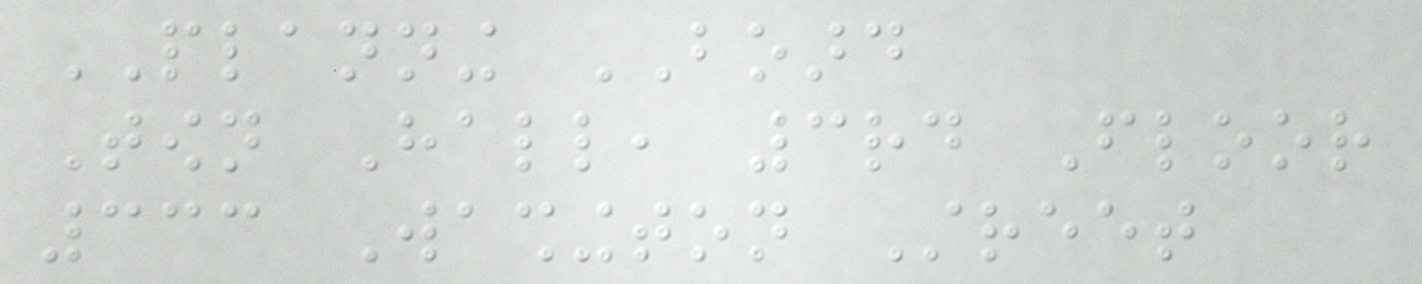PLANNING BOARD
Town Hall, 3rd Floor
333 Washington Street
